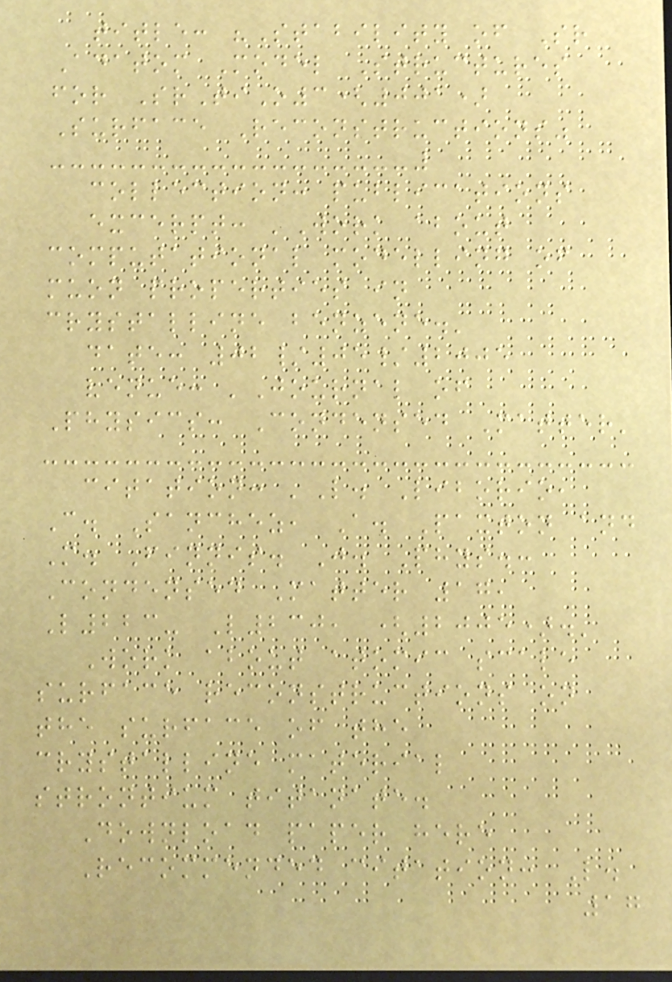title: "Stability of Sr
Adatom Model Structures
for SrTiO3(001)
Surface Reconstructions"
collection: publications
excerpt: 'Work about
computational modelling of
muon properties in
crystalline benzene.'
date: 02/05/2005
venue: 'Journal of
Physics: Condensed Matter'
citation: 'L. Liborio,
C. Sanchez, A. Paxton and
M. Finnis. J. Phys.:
Condensed Matter 17,
L223- L230, (2005).'
Work about atomic scale
surface reconstructions on
the surface of the
crystalline material
strontium titanate.
Download paper here
Recommended citation: L.
17
